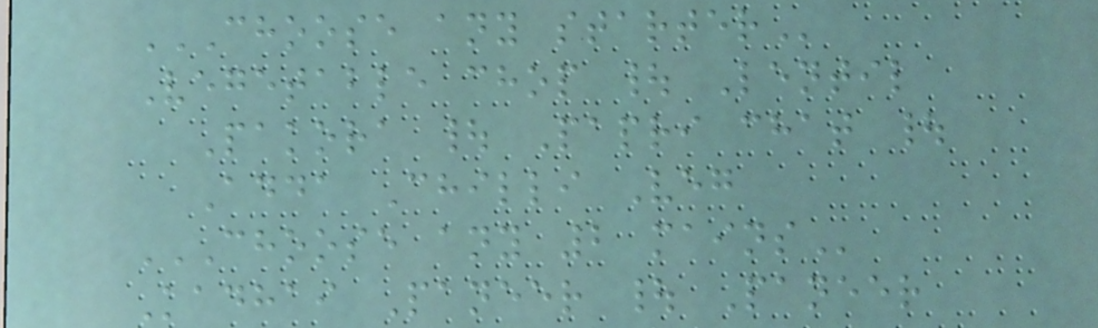CHOOSE ANY STARTER
Vegetable chop | Lentil
Pakora | Papri chat |
Adda Chilli Veg
CHOOSE ANY 2 MAINS
Kadhai Paneer | Paneer
